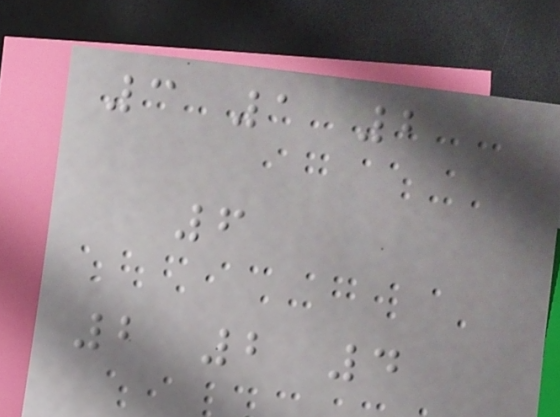3 1 2
6
2 2 4
